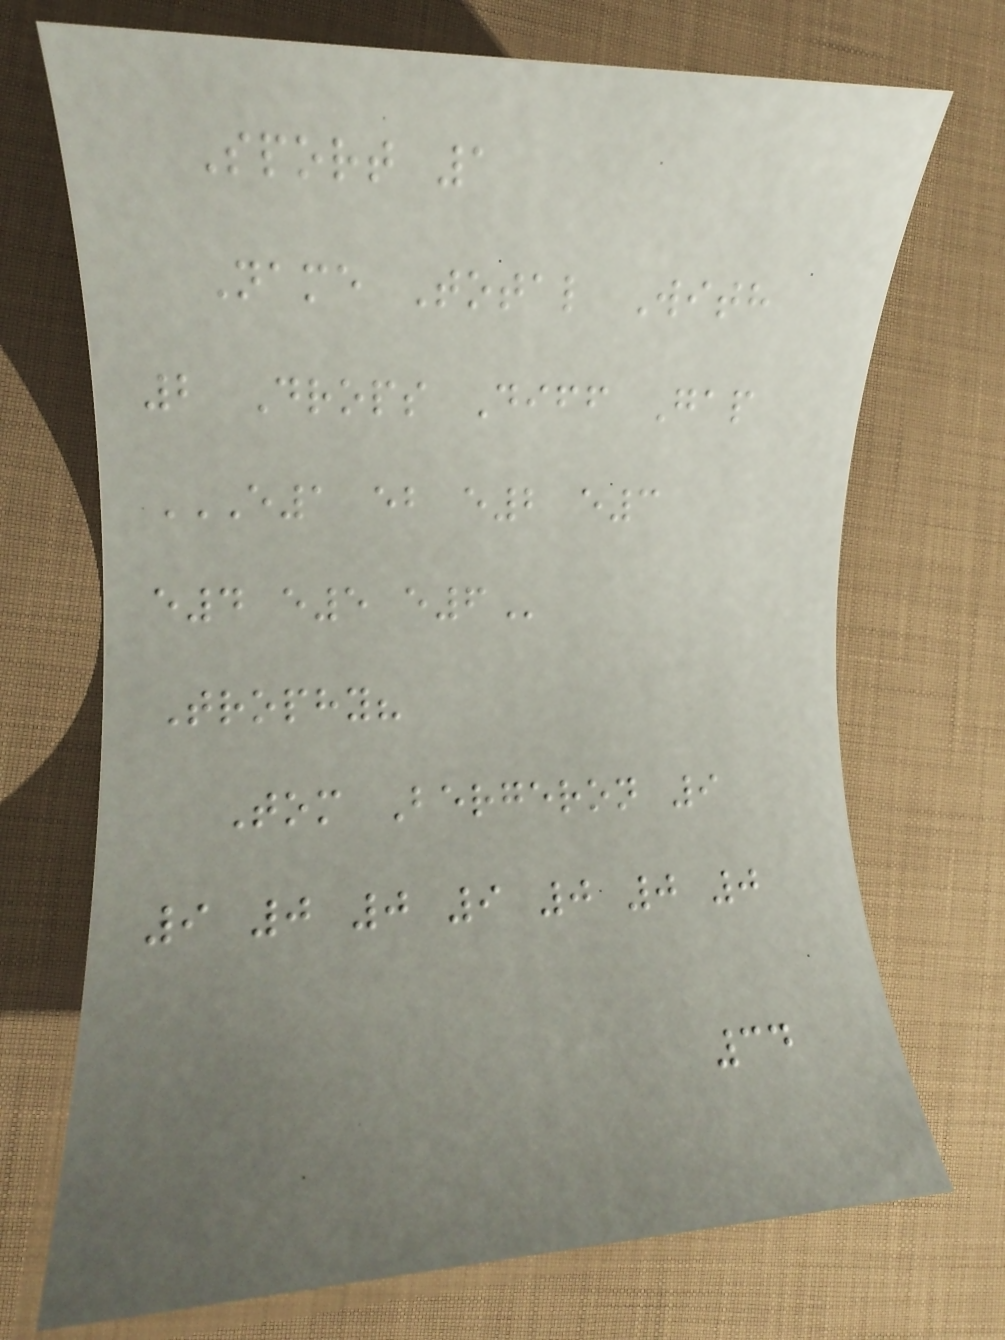Sport 1
Name Total With
2 Drops Diff Gap
E1 EB E2 E3
E4 E5 E6
Trophy?
Tom Bergeron 9
9 0 0 9 0 0 0
34
